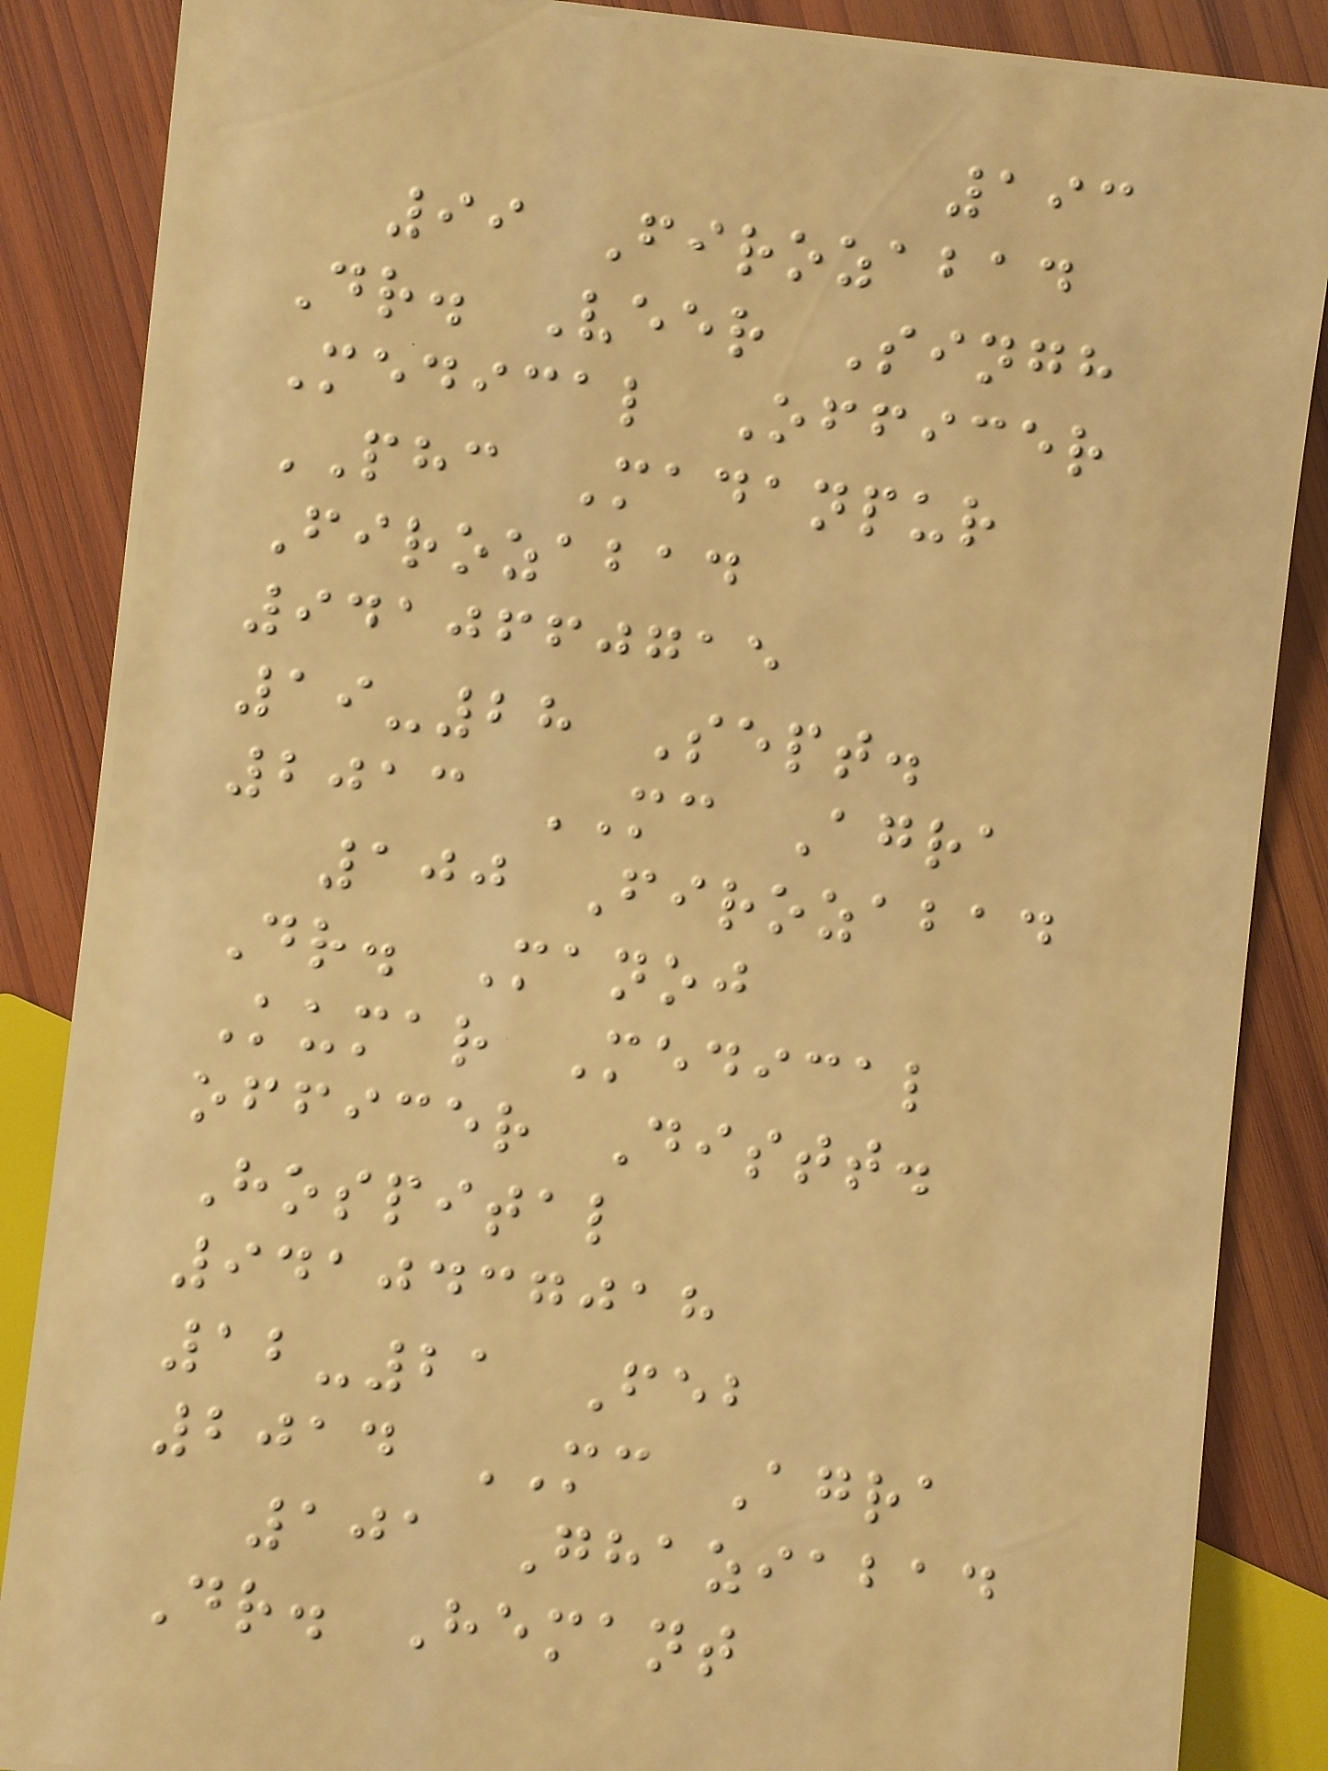193
99 Firozabad
Dr. Veer Singh
Medical Officer
PHC Madanpur
Firozabad
9410660715
19-28 Sept.
2013 MC Agra
100 Firozabad
Dr. Manoj
Kumar Medical
officer Distt.
Hospital
9410437018
12-21 Feb
2014 MC Agra
101 Ghaziabad
Dr. Hemant
